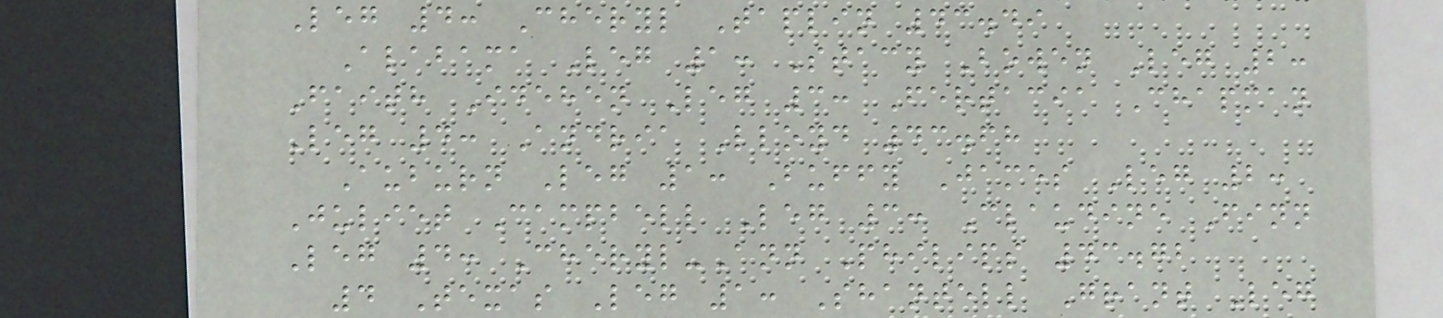Leg 4: Cheryl Taplin 43.49
Alabama Leg 1: Stacy Bowen Leg 2:
Faith Idehen Leg 3: Fertacia Chapman
Leg 4: Andria Lloyd 43.68
Auburn Leg 1: Buffy James Leg 2:
Juliet Campbell Leg 3: Claudine Finn
Leg 4: Cheryl-Ann Philips 43.72
4 Texas Leg 1: Shantell Grant Leg
